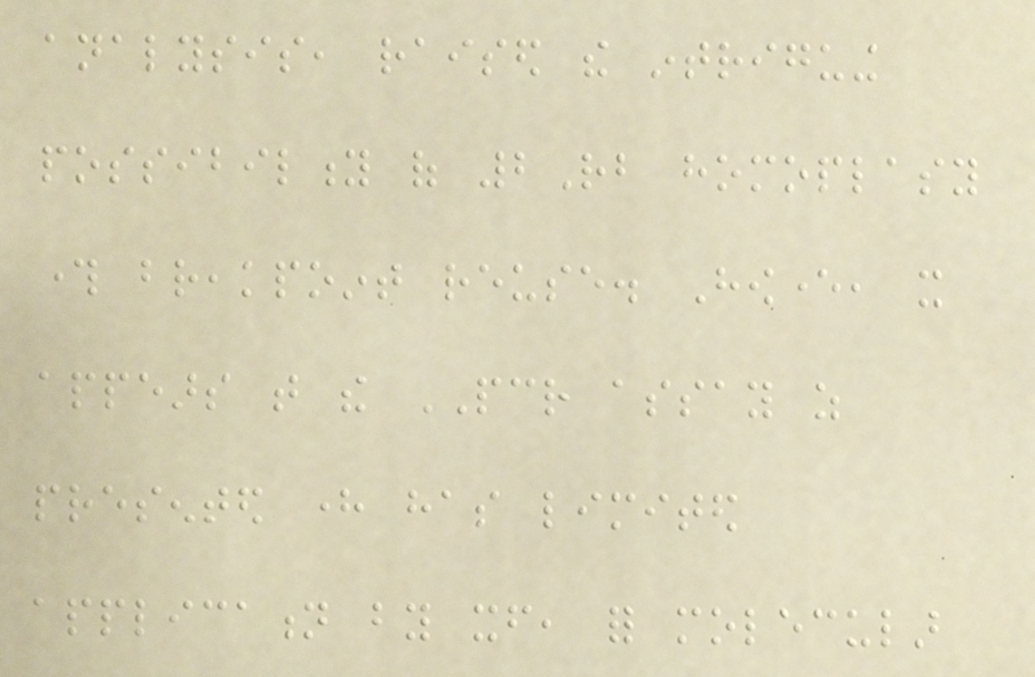analysis, raised the intriguing
possibility of 2Rb homoplasy
through breakpoint reuse. However, it
appears that the PCR assay as
presented here has limited
application by itself, for molecular
